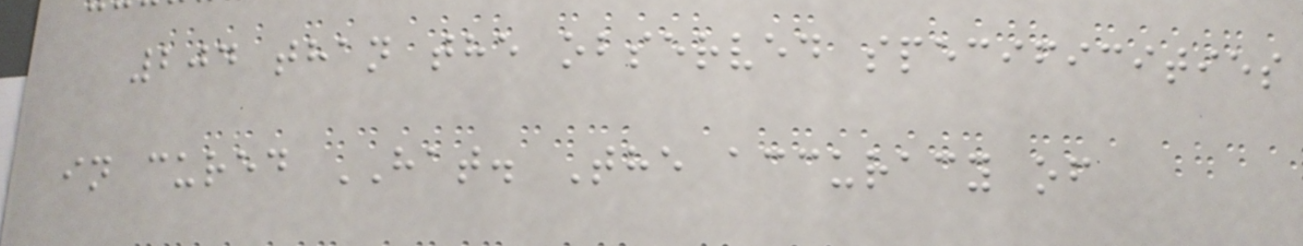204 than the observed specificities
in cured HAT. The accuracy of
